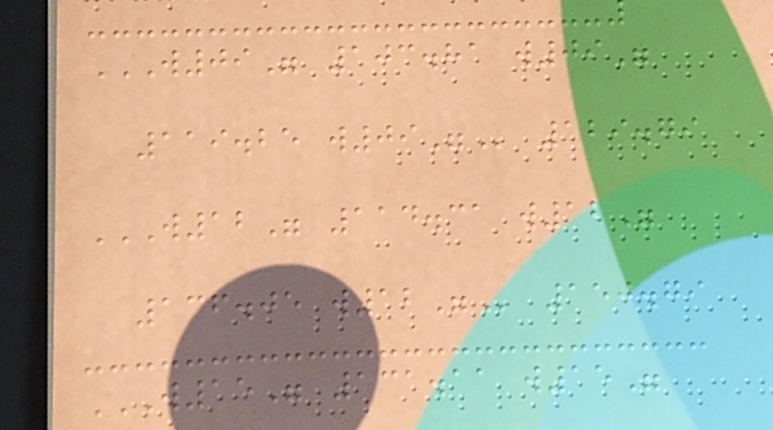W09" 103.81 W09"
119.25 W09" 129.79
W12" 114.31 W12"
136.05 W12" 150.79
W15" 131.11 W15"
